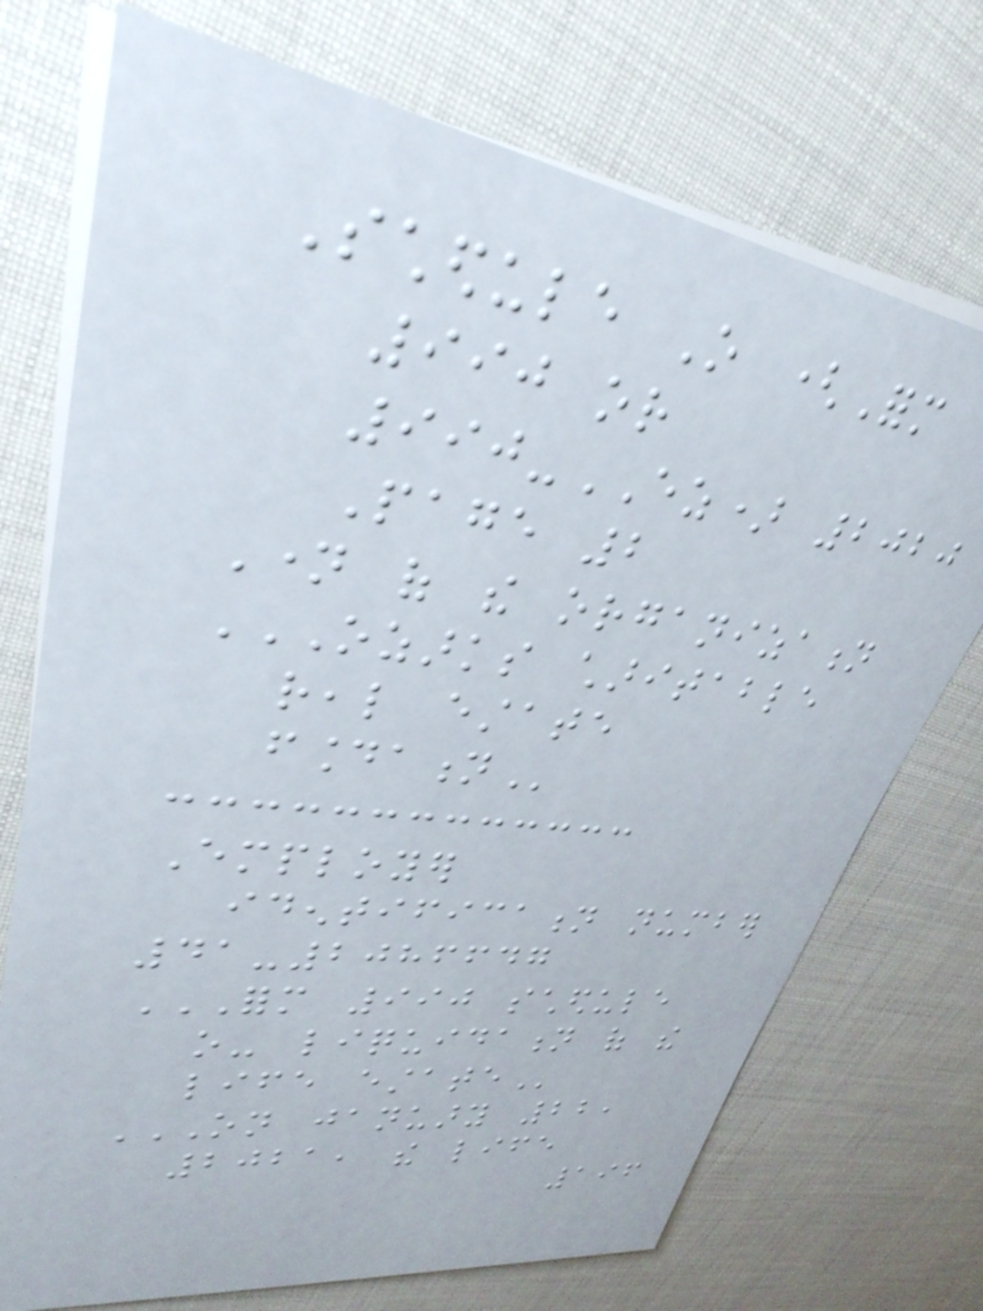Schedule O (Form
990 or
990-EZ) 2020
Page 2
Name of the organization
OZARKS CHARITABLE
REAL ESTATE
FOUNDATION
Employer
identification number
41-2086647
FORM 990 SCHEDULE
O- LIQUIDATION OF THE
LIFE ESTATE
ON JANUARY 22,
2021, THE LIFE
196
